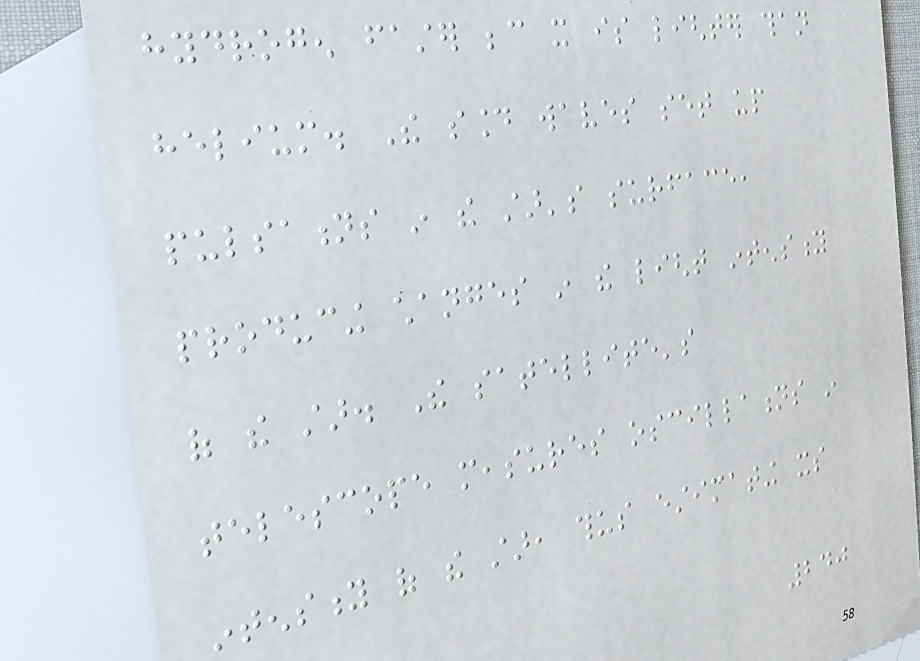hydrogen faster because it is lighter than
helium. The sound waves set up
pulsations in the star's surface,
producing changes in the light intensity
of the star. The satellite's
telescope measures oscillations in
intensity of the star, thus estimating its
240
